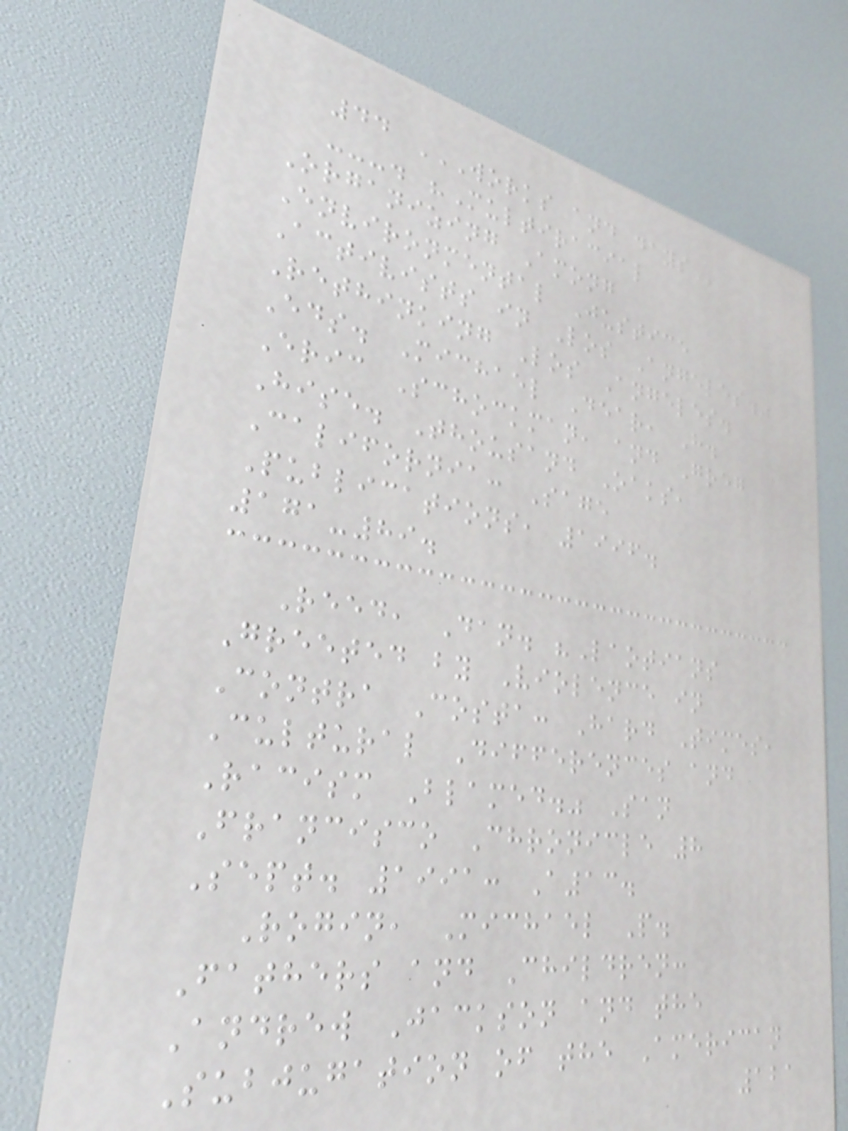44 WORKS AND DAYS
---. "Multiracial
Organizing Among
Environmental Justice
Activists in Los Angeles."
Rethinking Los Angeles.
Eds. Michael Dear, H.
Eric Schockman, and Greg
Hise. Thousand Oaks,
California: Sage
Publications, 1996.
171-89.
Reed, Dan. "Laotians
Greeted by Violence in
Contra Costa: Hard Times,
Cultural Differences and
Racism Blamed." San
Francisco Chronicle 8
Sept. 1991: A13.
Rogin, Michael P.
Fathers and Children:
Andrew Jackson and the
Subjugation of the American
121
